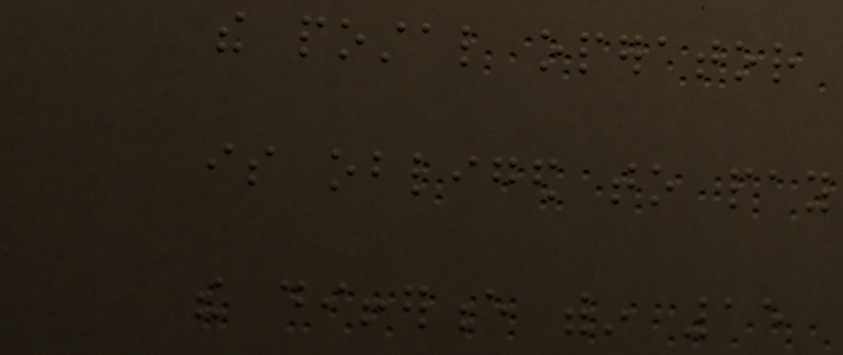the postal operator
is obliged to pay
the difference within 15
